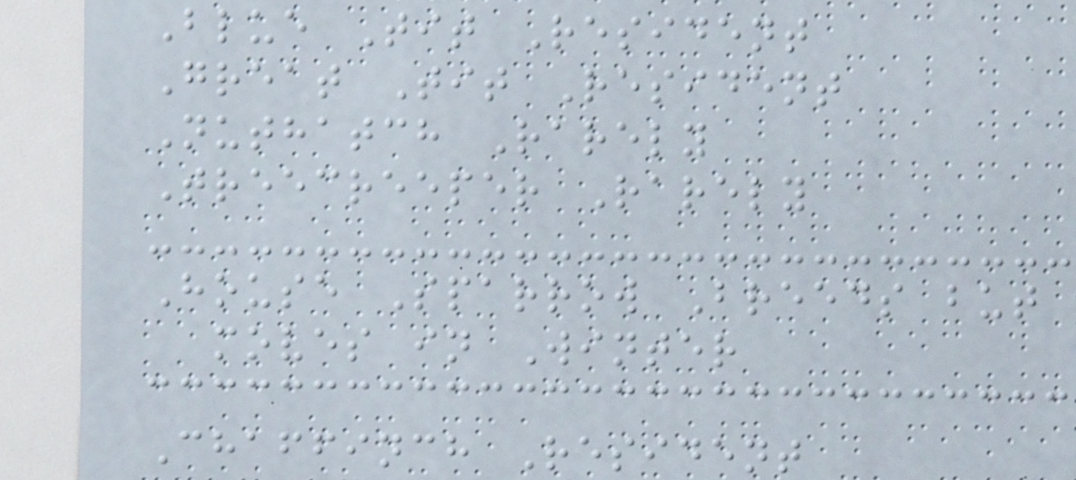Blue Tit Resident
Great Tit Resident
Nuthatch Rarely
Treecreeper Rarely
House Sparrow Breeds but
moves in Winter
Chaffinch Resident
